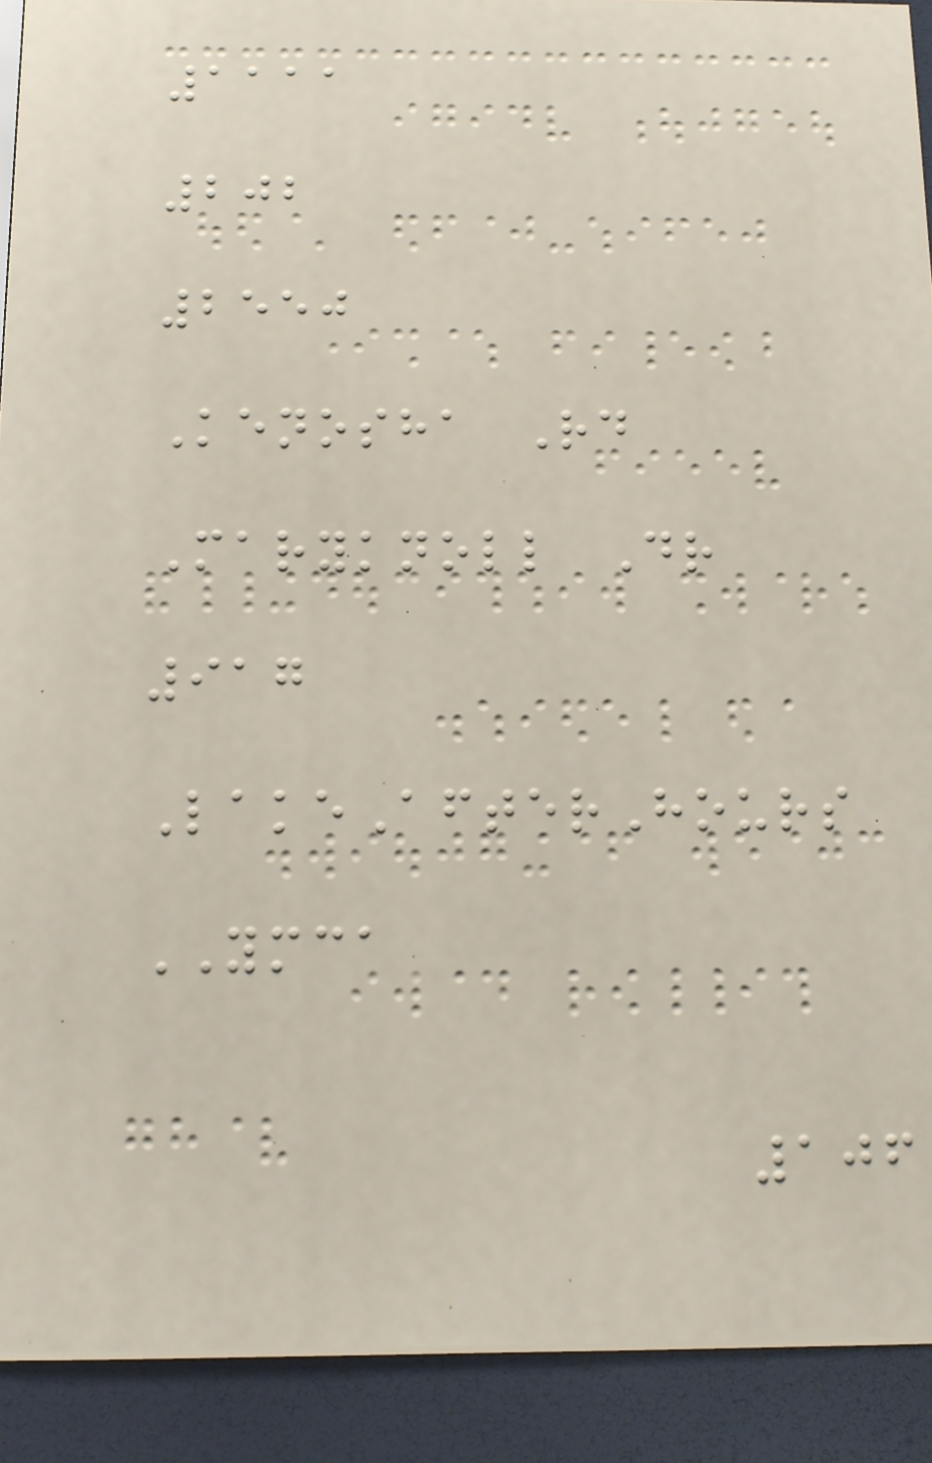1111
202
2550
Kenosha Rd
Maryknoll Dr
917
LakeAfterHours
YMCA
106
